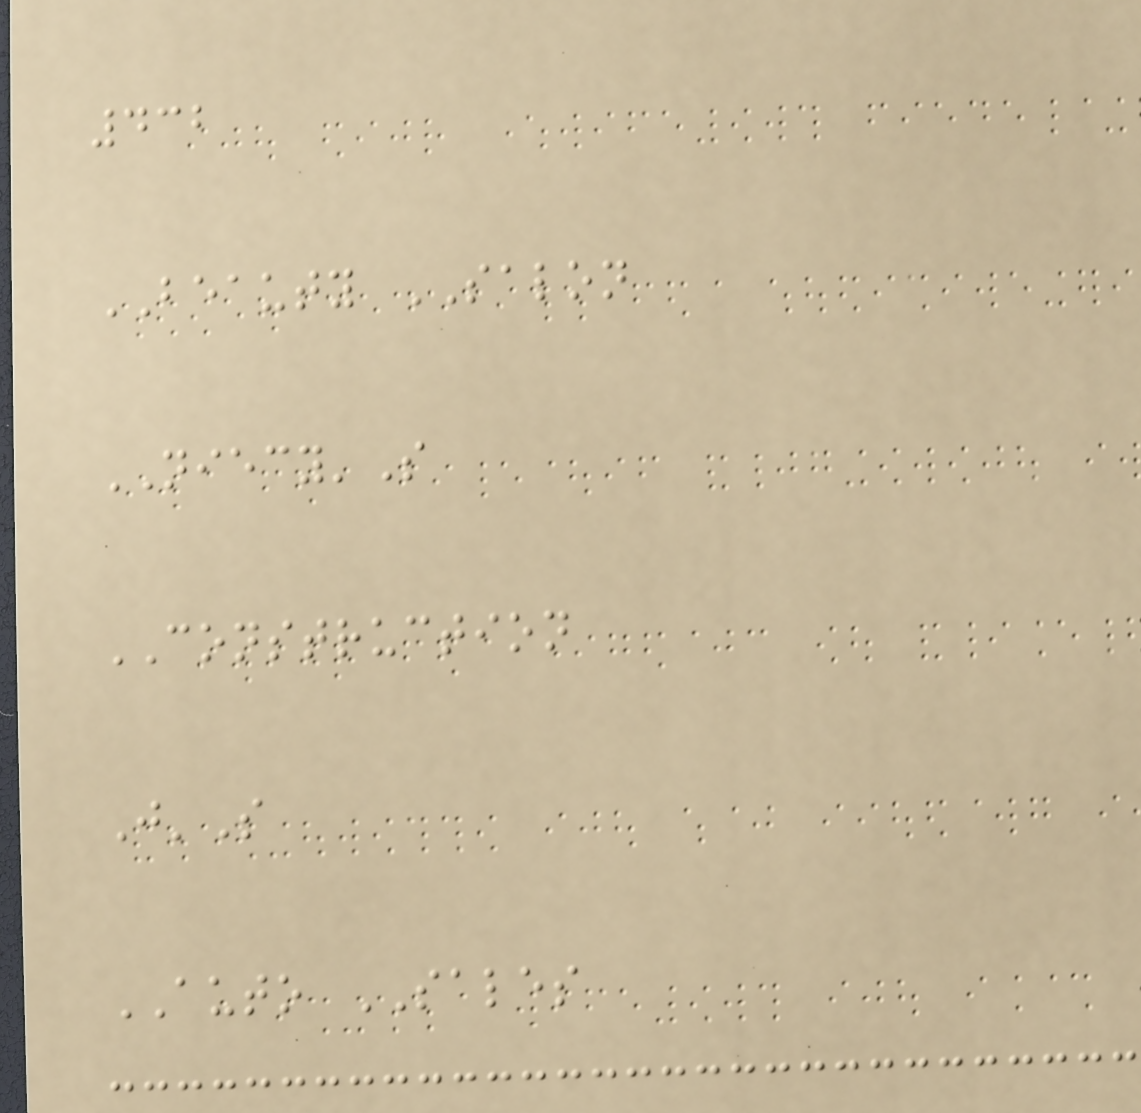432
BEAUTY SALON
NIECY'S
CONSTRUCTION
J'S
AUTO SALES
